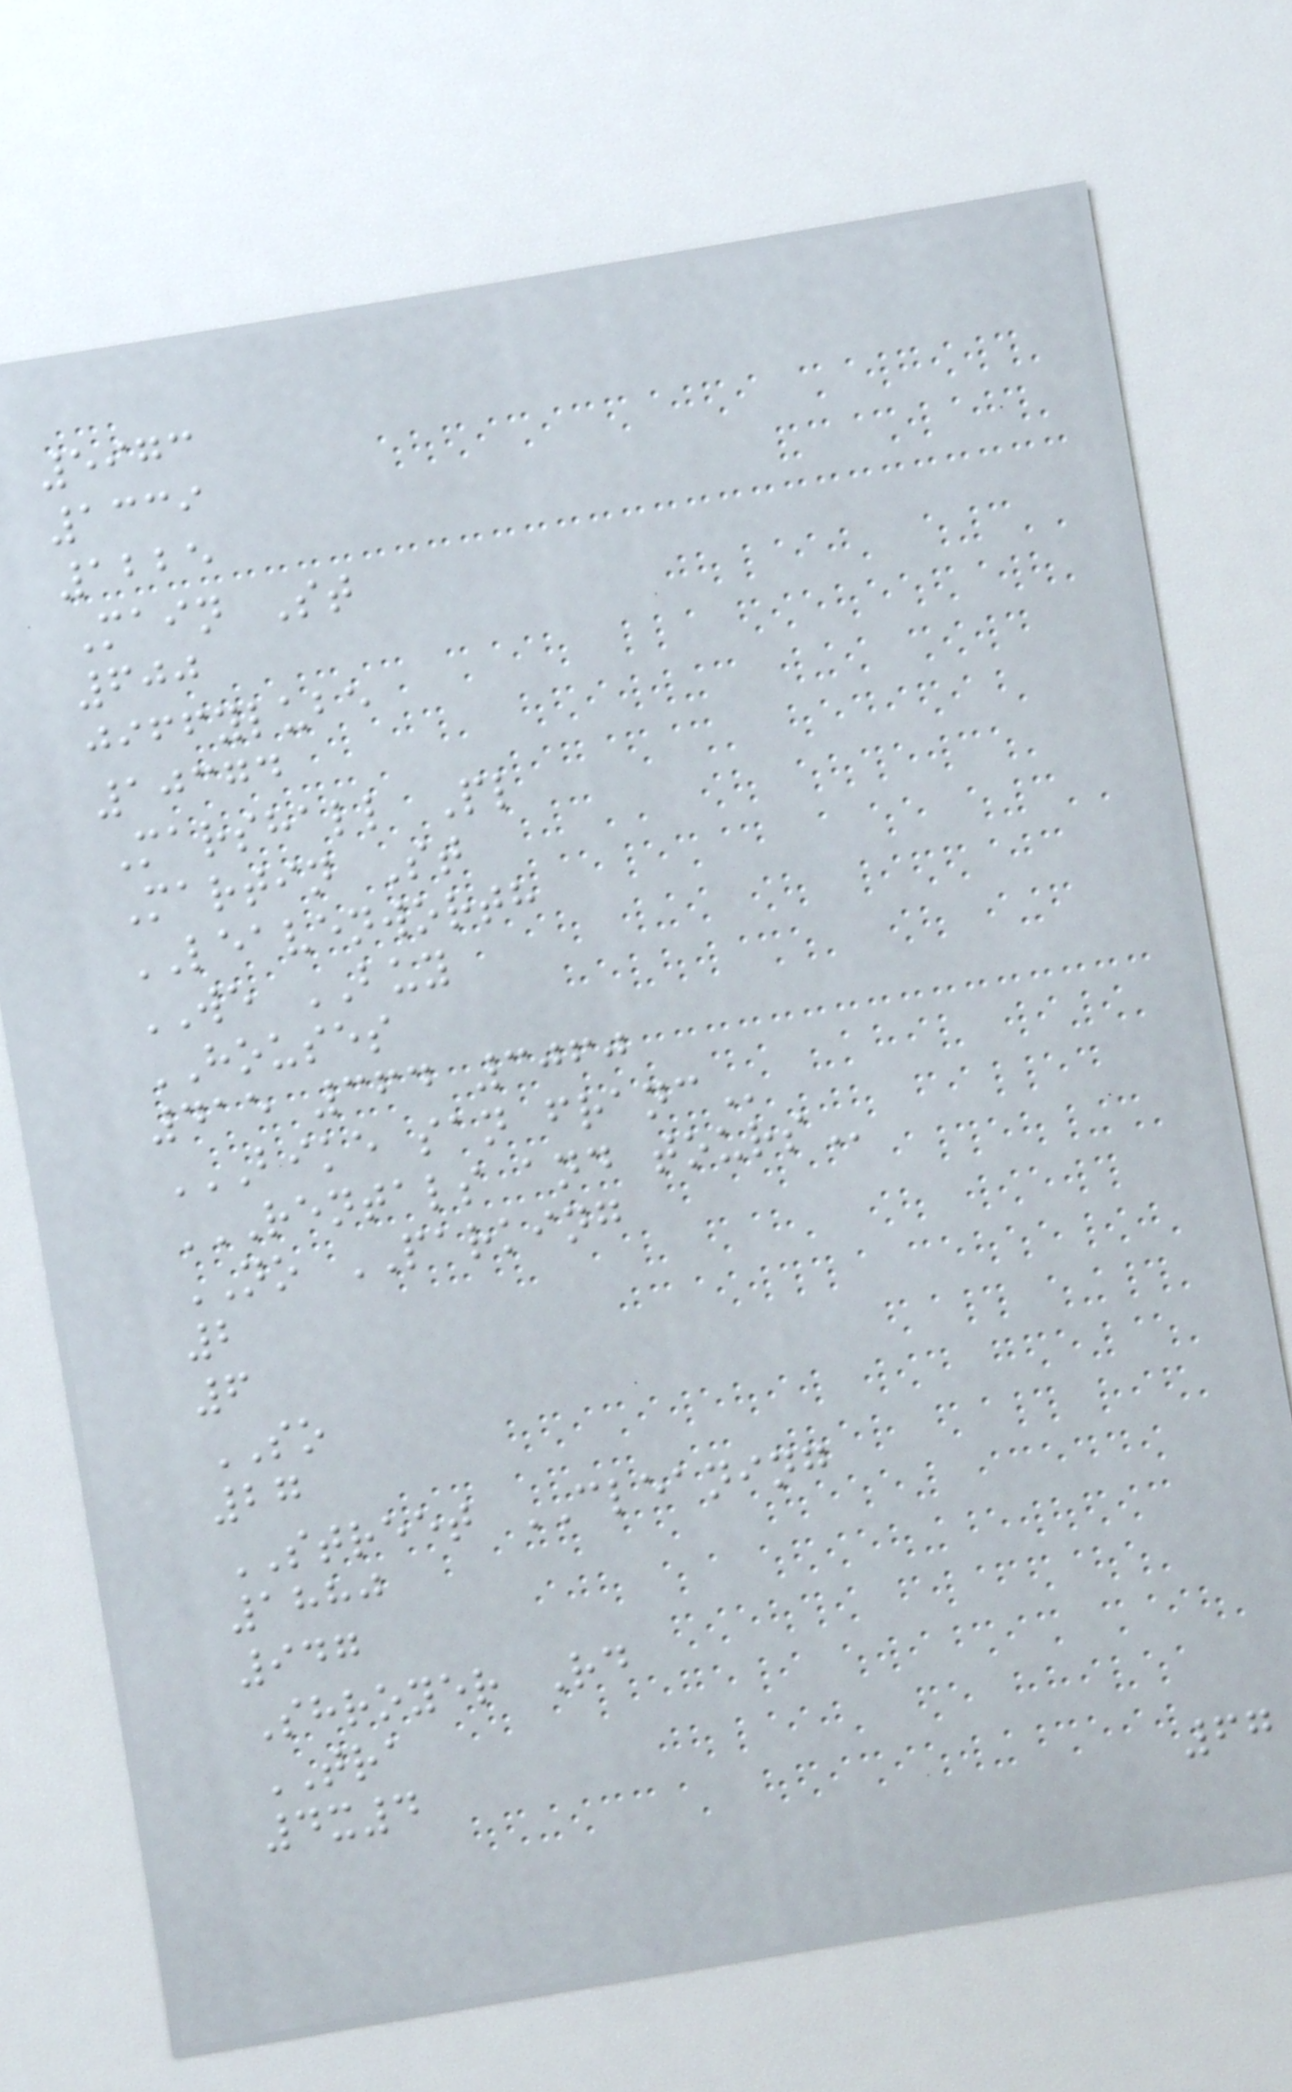5973
1339
1225
Main St
600
jiffylube
10374
Marshall Pl
Martin St
LEAVENWORTH
WE BUY
HOUSES
415 364 3060
BIKE SAN FRANC
RENTALS AND TOURS
NO PARKING
2
6
SO
27
STREET CLEANING
1880
947
Shroyer Rd
TRA
4x4
67
